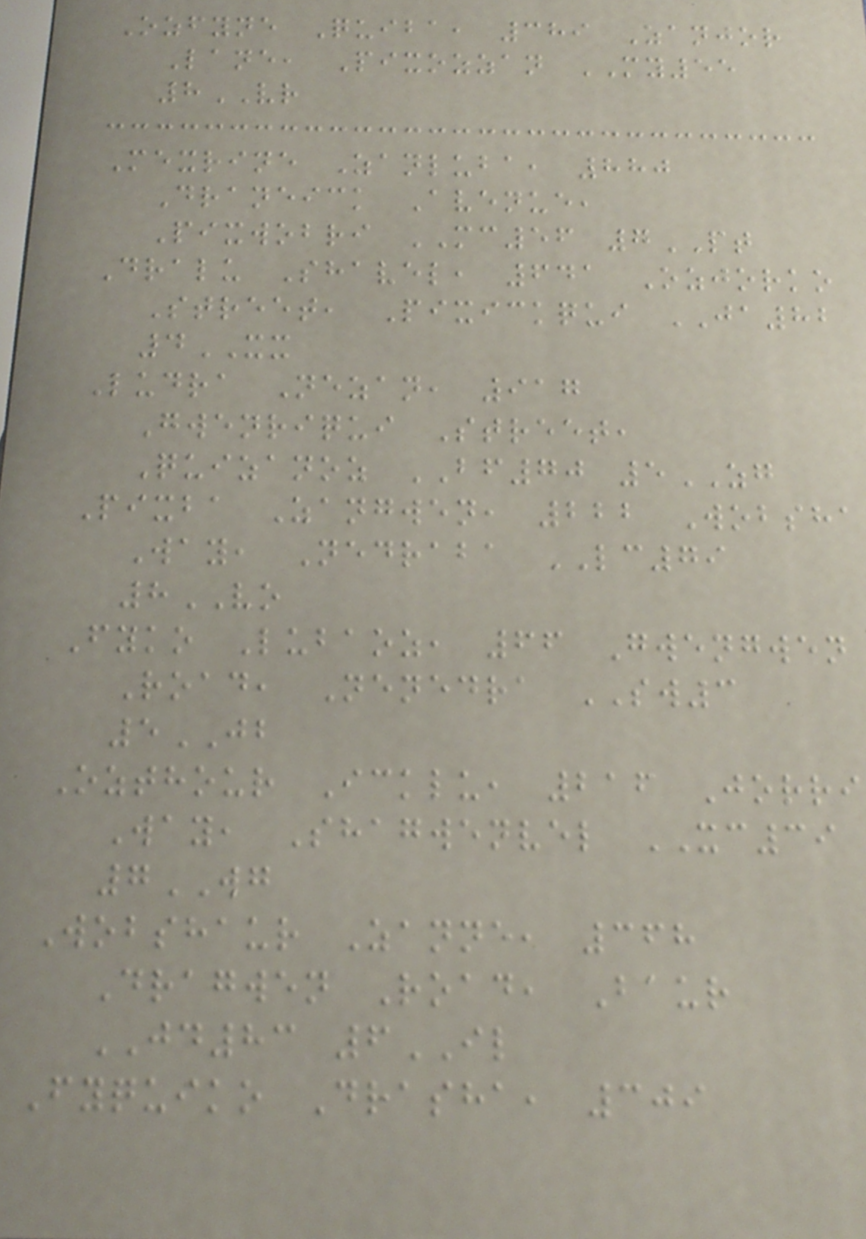Ozfyne Quiba, 389 Zanjor
Lane, Pixozzan MY55
8VR
Mexrine Zanluba, 880
Draneick Avenue,
Pixwobri MC56 7PT
Dralu Shavel, 641 Ozjorko
Street, Pixickqui JA82
4XX
Ludra Nezan, 917
Gwenriqui Street,
Quizanoz BF70 5ZG
Pixba Zangwen, 222 Wobsha
Way, Nedraba LC79
8VO
Fyko Lubaoz, 66 Gwengwen
Road, Nenedra SW3
5JB
Ozthour Icklu, 216 Jorri
Way, Shagwenvel XC39
7WG
Wobshaur Zanne, 368
Dragwen Road, Baur
JD83 6IL
Fyquiko Drasha, 309
